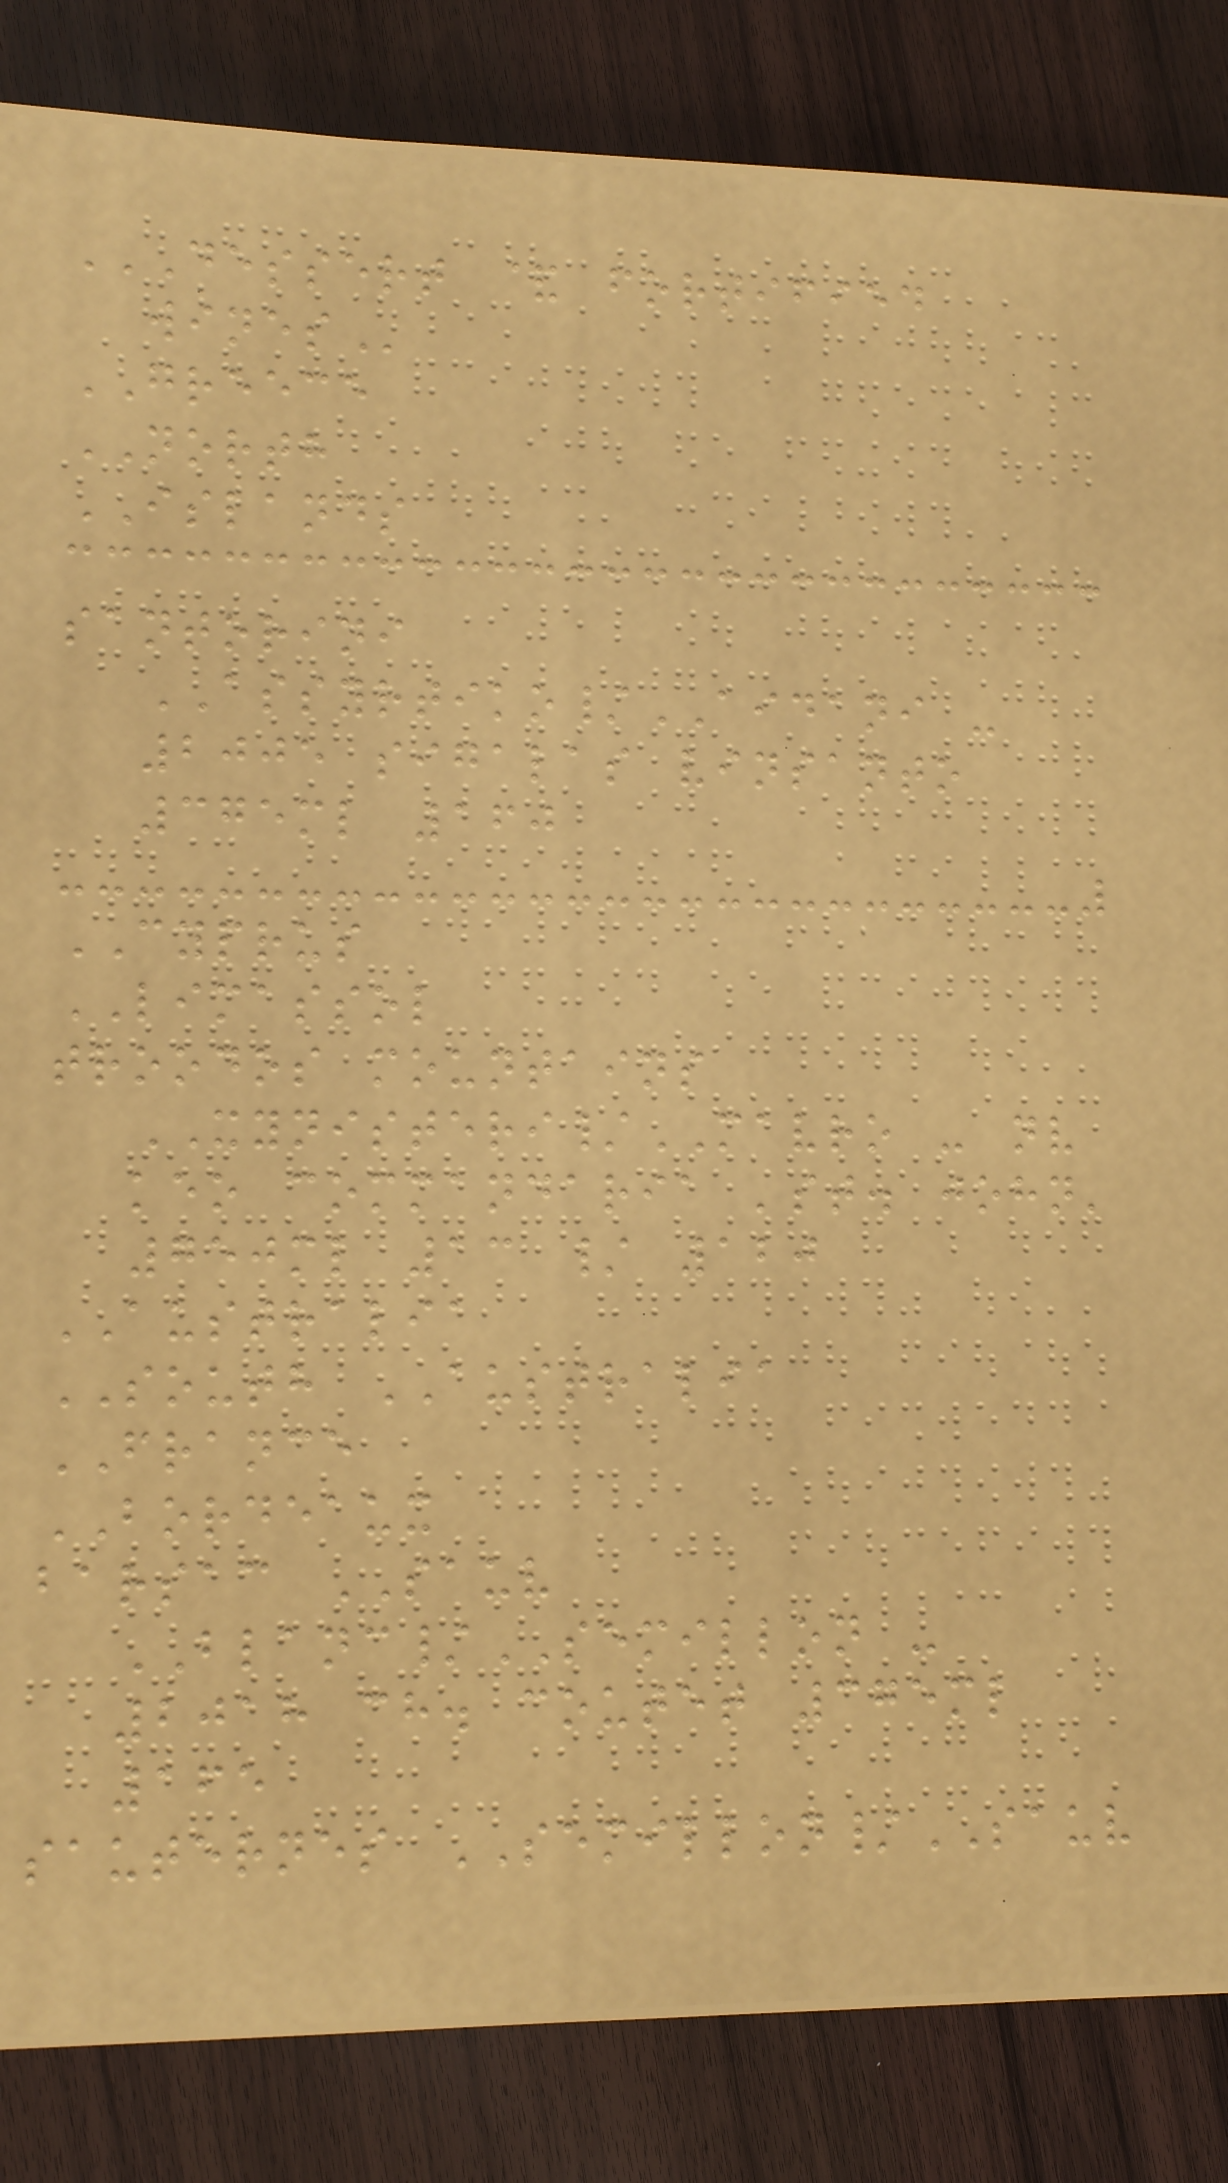DESSERT & FORTIFIED
WINES
GREECE
NORTH
ISLANDS
santorini
ASSYRTIKO/AIDANI -
2005 sigalas vinsanto
375ml 160
CYPRUS
LIMASSOL
troodos mountains
XYNISTERI/MAVRO - nv
keo commandaria 'st. john'
750ml 13 / 120
AUSTRALIA
SOUTH AUSTRALIA
FRANCE
BORDEAUX
barsac SAUV
BLANC/SEMILLON -
2018 ch. coutet 375ml
165
sauternes SEMILLON/SAUV
